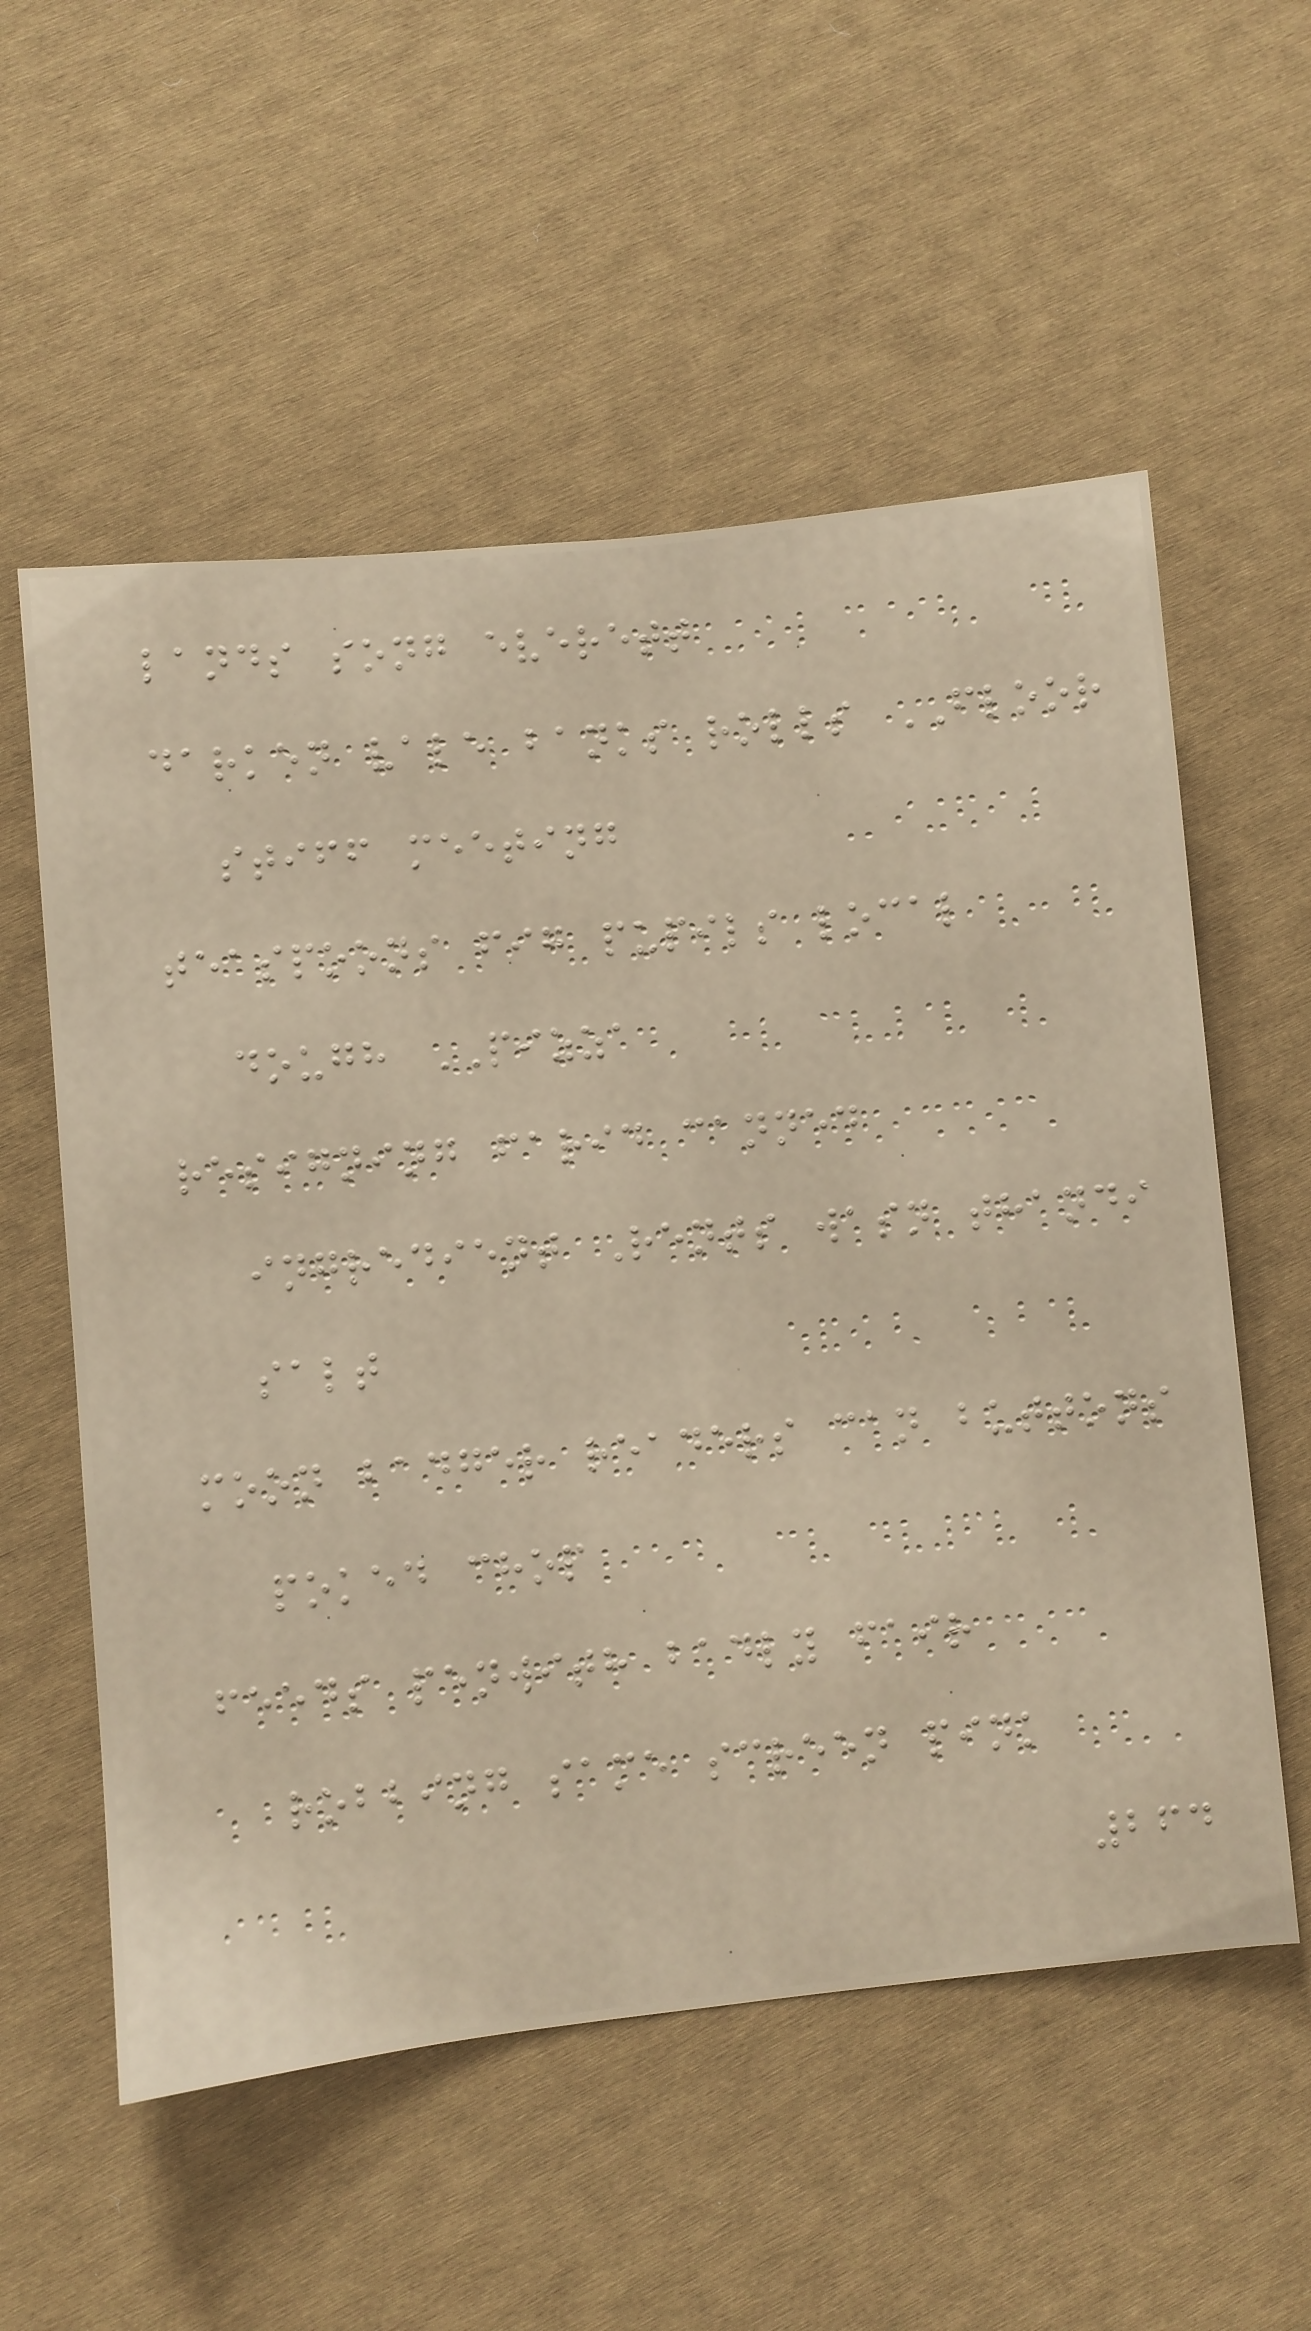lands song everett
darken vale banks rolls FLOOR
stiff meeting
teaspoons fig pupils local
dough PIZZA
resigning farid canned
ingredient Rents wasn thandi
salt
moon badger readers can buttons
poked chop
feeds penwith badly fair
robbing same screen pink
264
